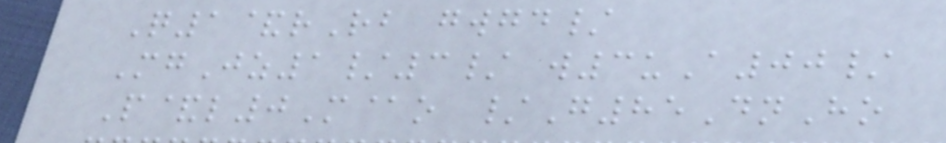Q1&rRb gwgd/
MgJz1/3/ w3uA00/
P&l0M@o /G85DnHo
